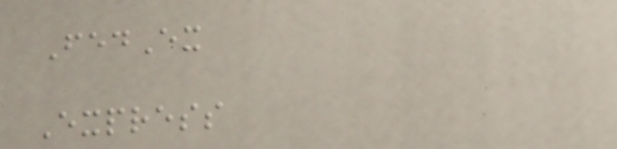FedEx
Express
